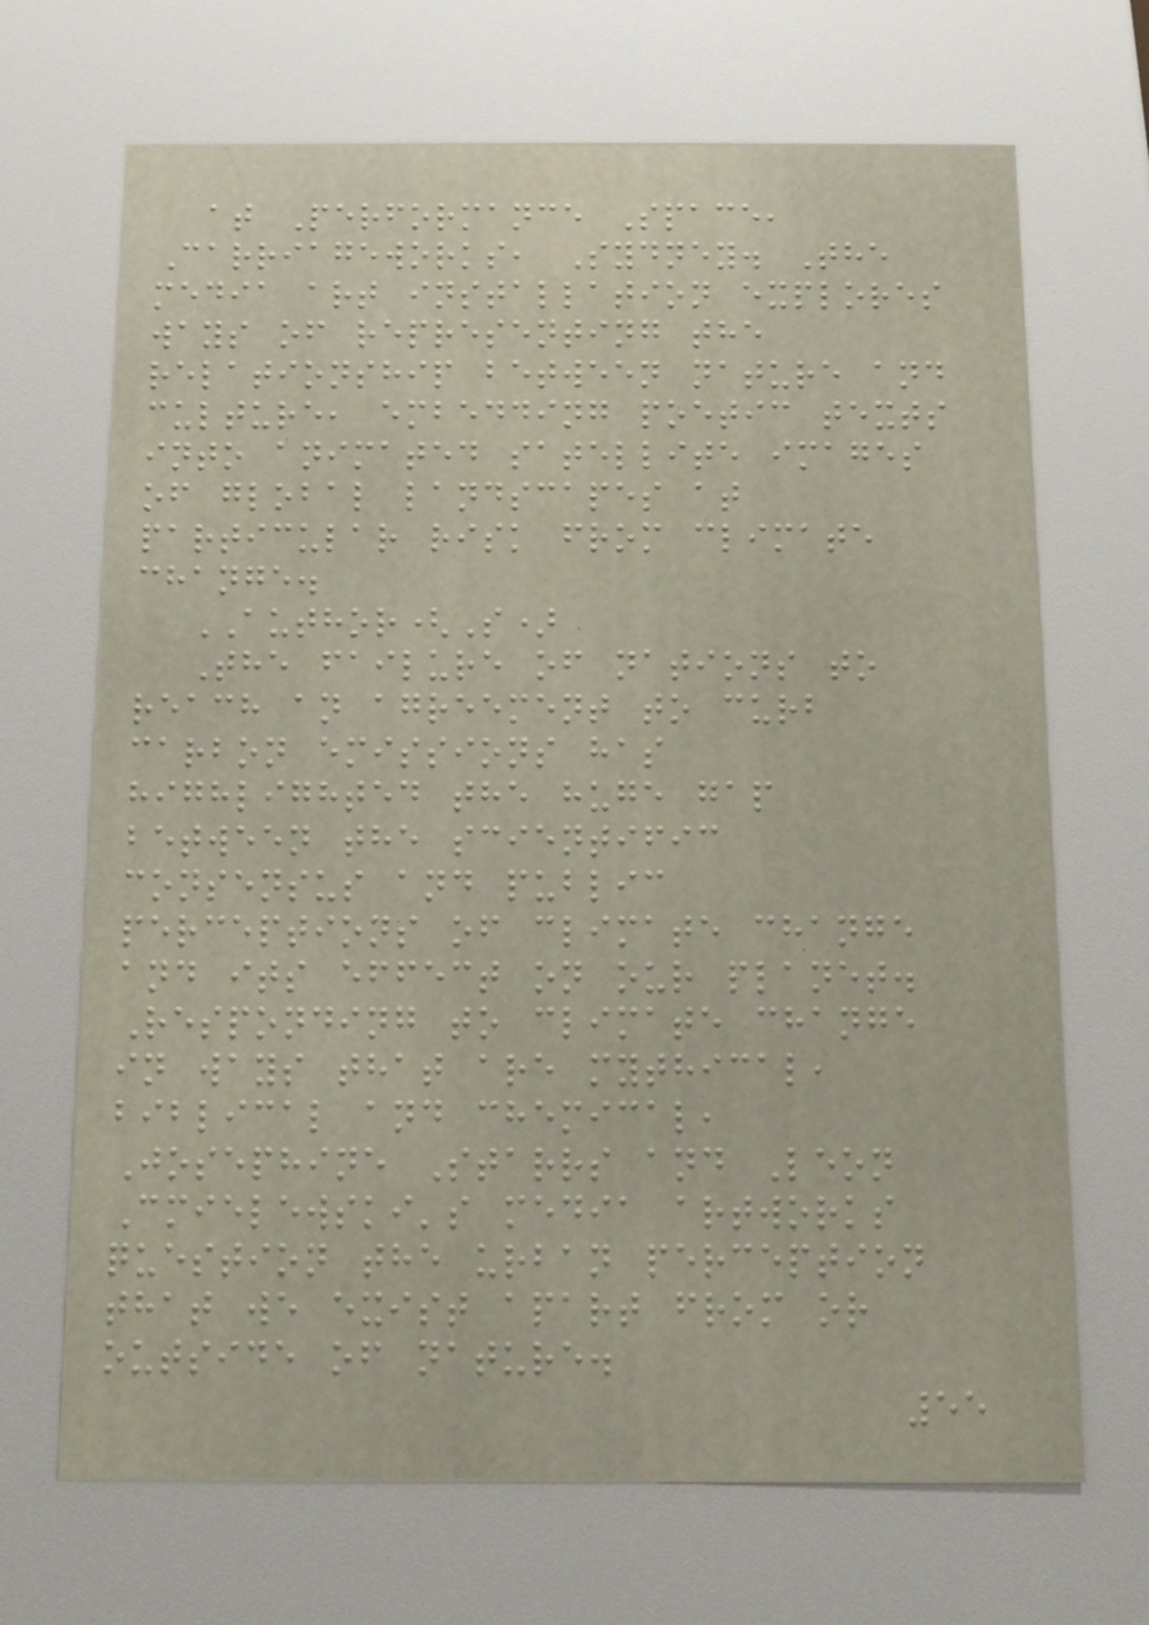at Performance Space,
Carriageworks, Sydney. The
media art installation explores
ways of representing the
relationship between nature and
culture, embedding poetic texts
into animated satellite images
of global landscapes at
particular risk from climate
change.
AUTHOR(S)
The failure of nations to
reach an agreement to curb
carbon emissions has
highlighted the huge gap
between the scientific
consensus and public
perceptions of climate change
and its effect on our planet.
Responding to climate change
in ways that are mythical,
biblical and chemical,
Josephine Starrs and Leon
Cmielewski's media artworks
question the urban perception
that we exist apart from or
outside of nature.
55
